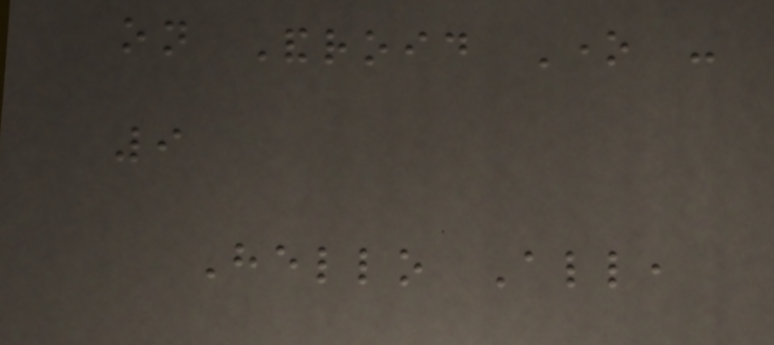on Android One -
9
Hello All,
